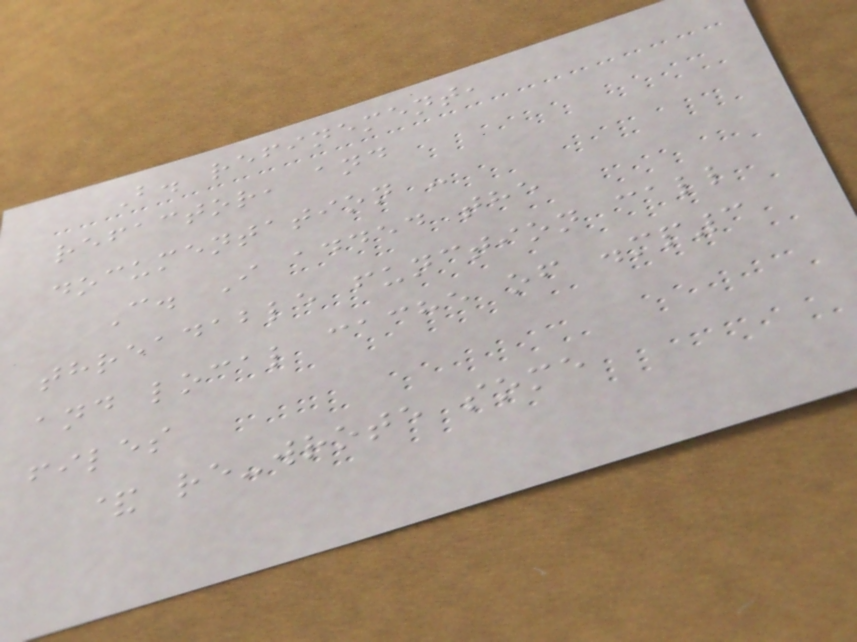B. refinement,
refactor, and
documentation -
C. I added the
threadable function call
and local cache of .mp3
files
& re-wrote some
